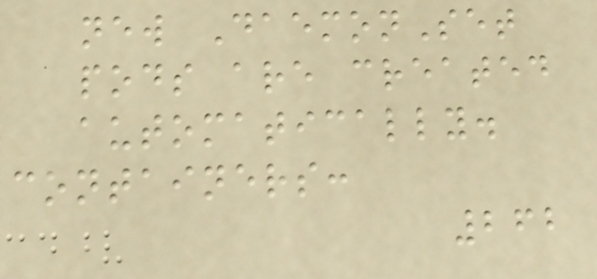new DaemonSet
pods are created
automatically.
containers:
262
